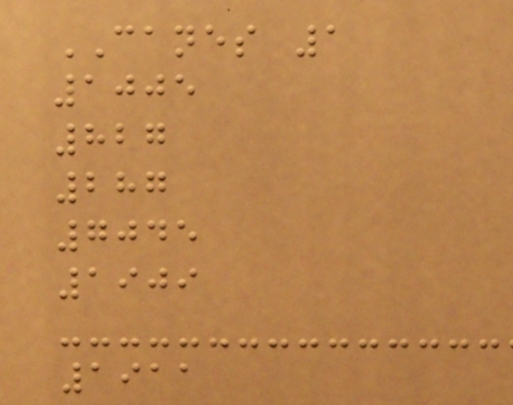CANES 1
1005
827
287
7045
1909
1911
